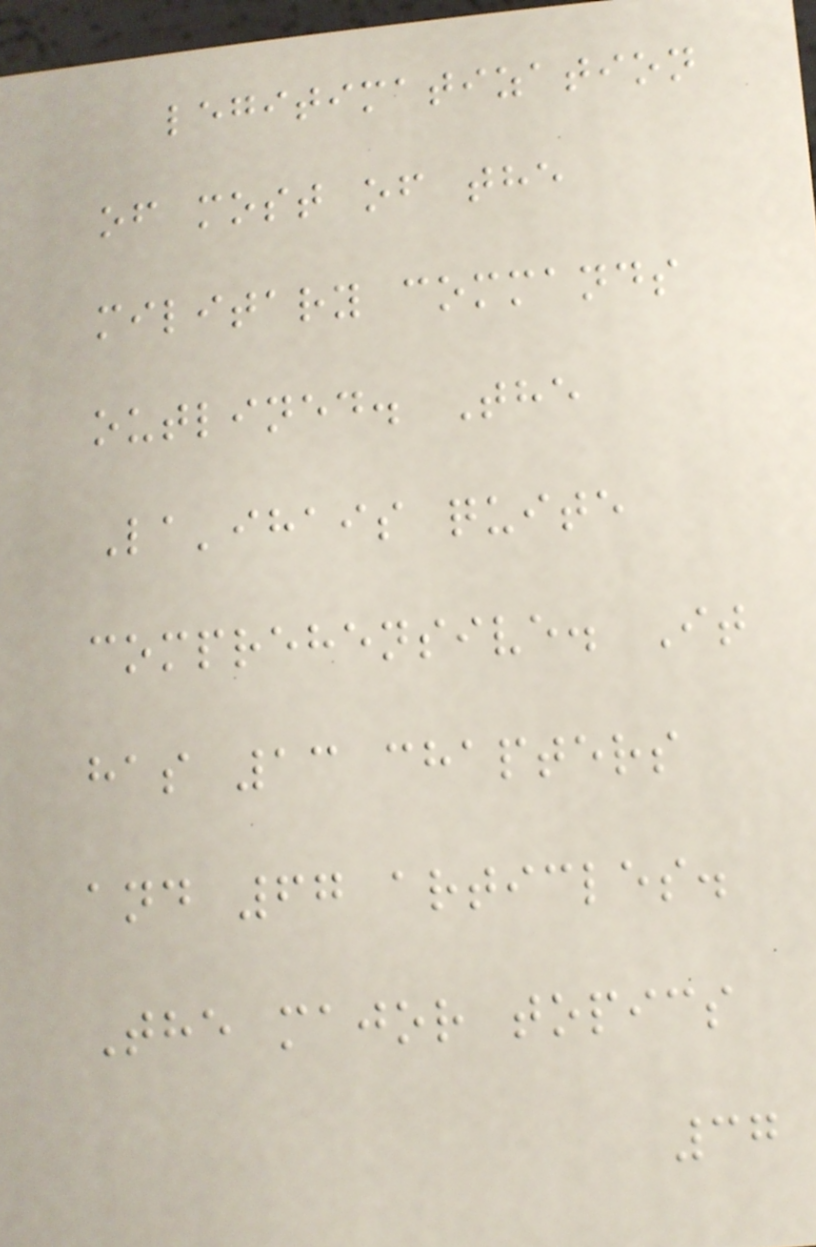legitimatization
of most of the
military commands
outlined. The
La'ihais quite
comprehensive. It
has 13 chapters
and 67 articles.
The major topics
37
